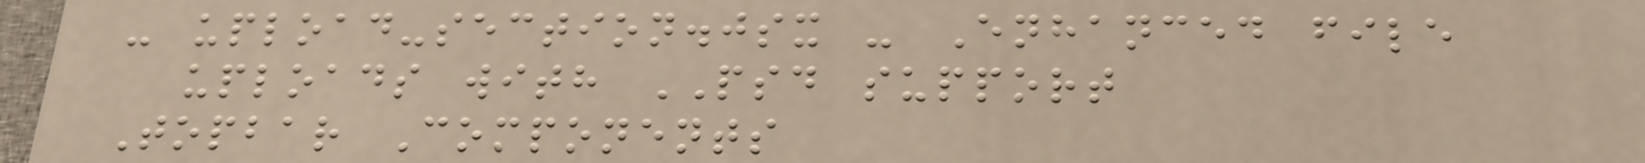- upload-section.jsx - Enhanced file
uploads with PSD support
Topbar Components
